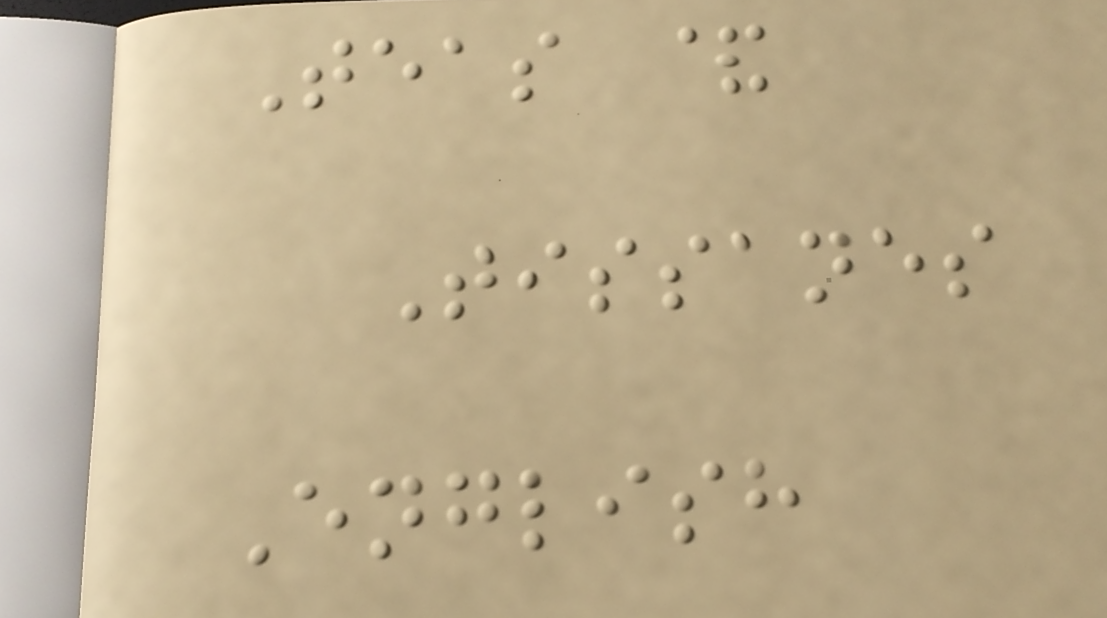Teas &
Tissanes
English
